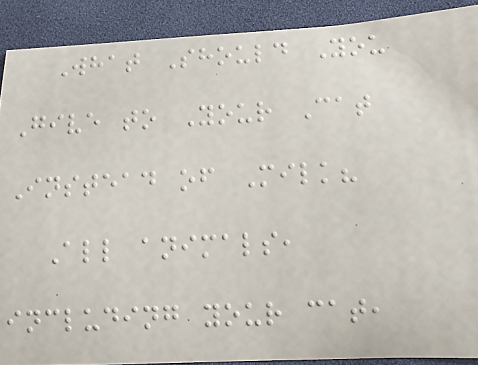What Should You
Give to Your Cat
Instead of Milk?
All animals,
including your cat,
